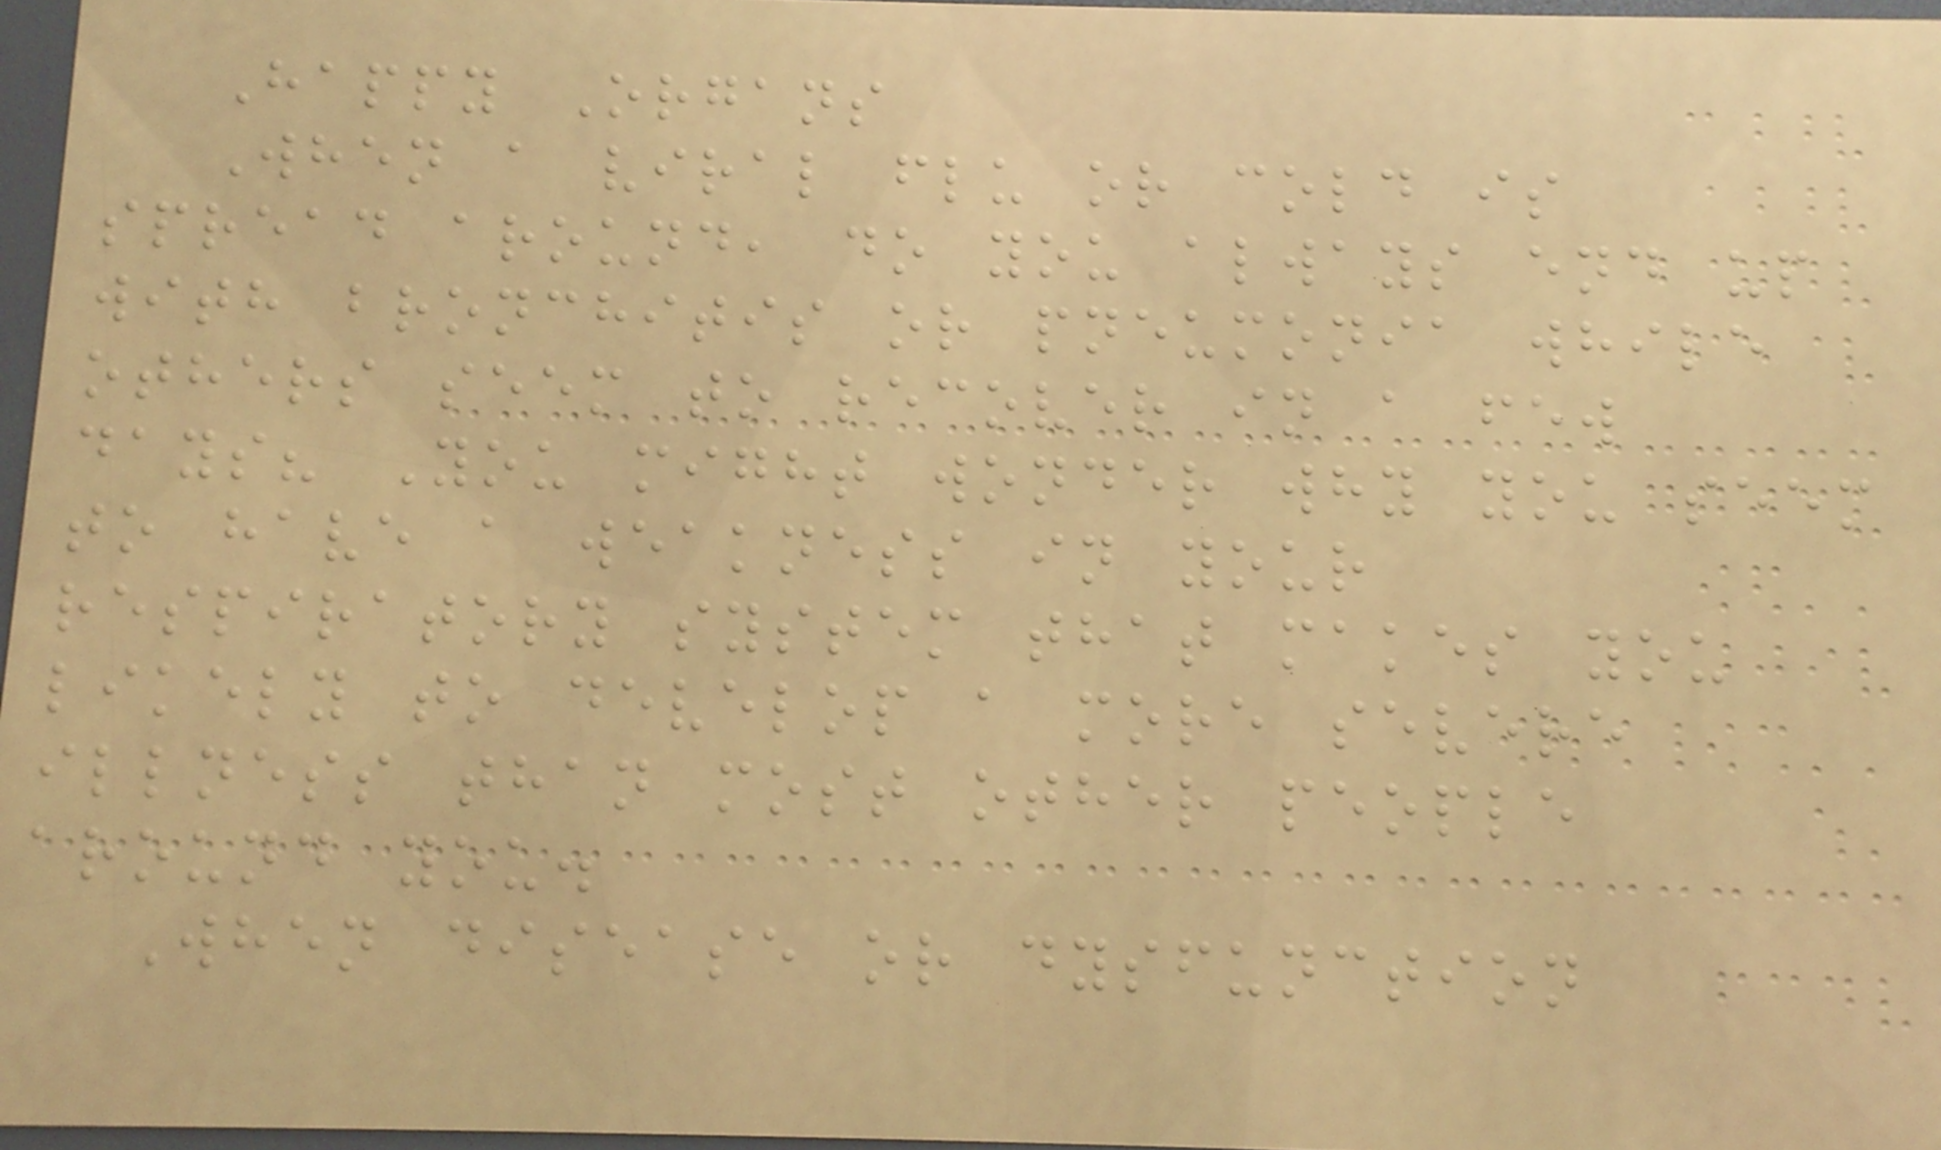Happy Organs
When a viral flu or cold is
spread around, do you always end up
with bronchitis or pneumonia while
others seem to recover in a few
days? You might wonder why you seem
to have a weakness in your
respiratory system that makes you
likely to develop a more severe
illness than most other people
around you.
When disease or dysfunction
